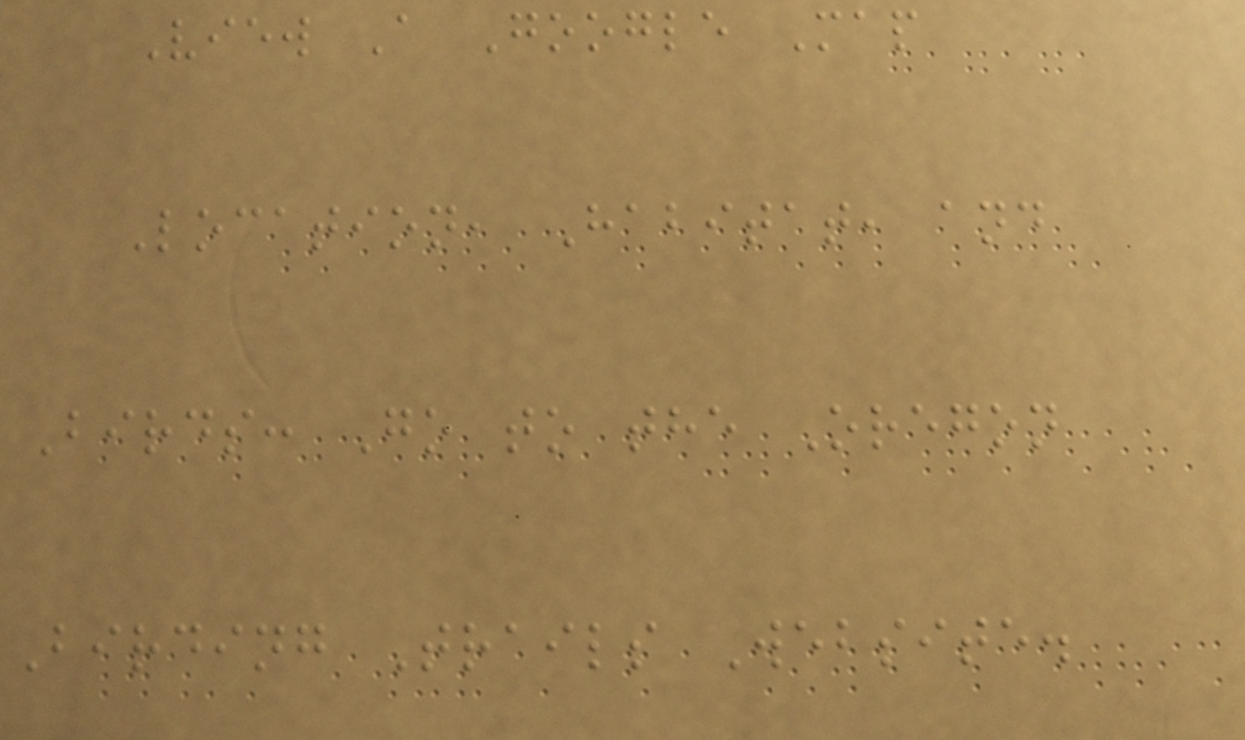View A Google Map
Location, Habitat, and
Birds: Go to the Oregon
Birding Trails Website.
